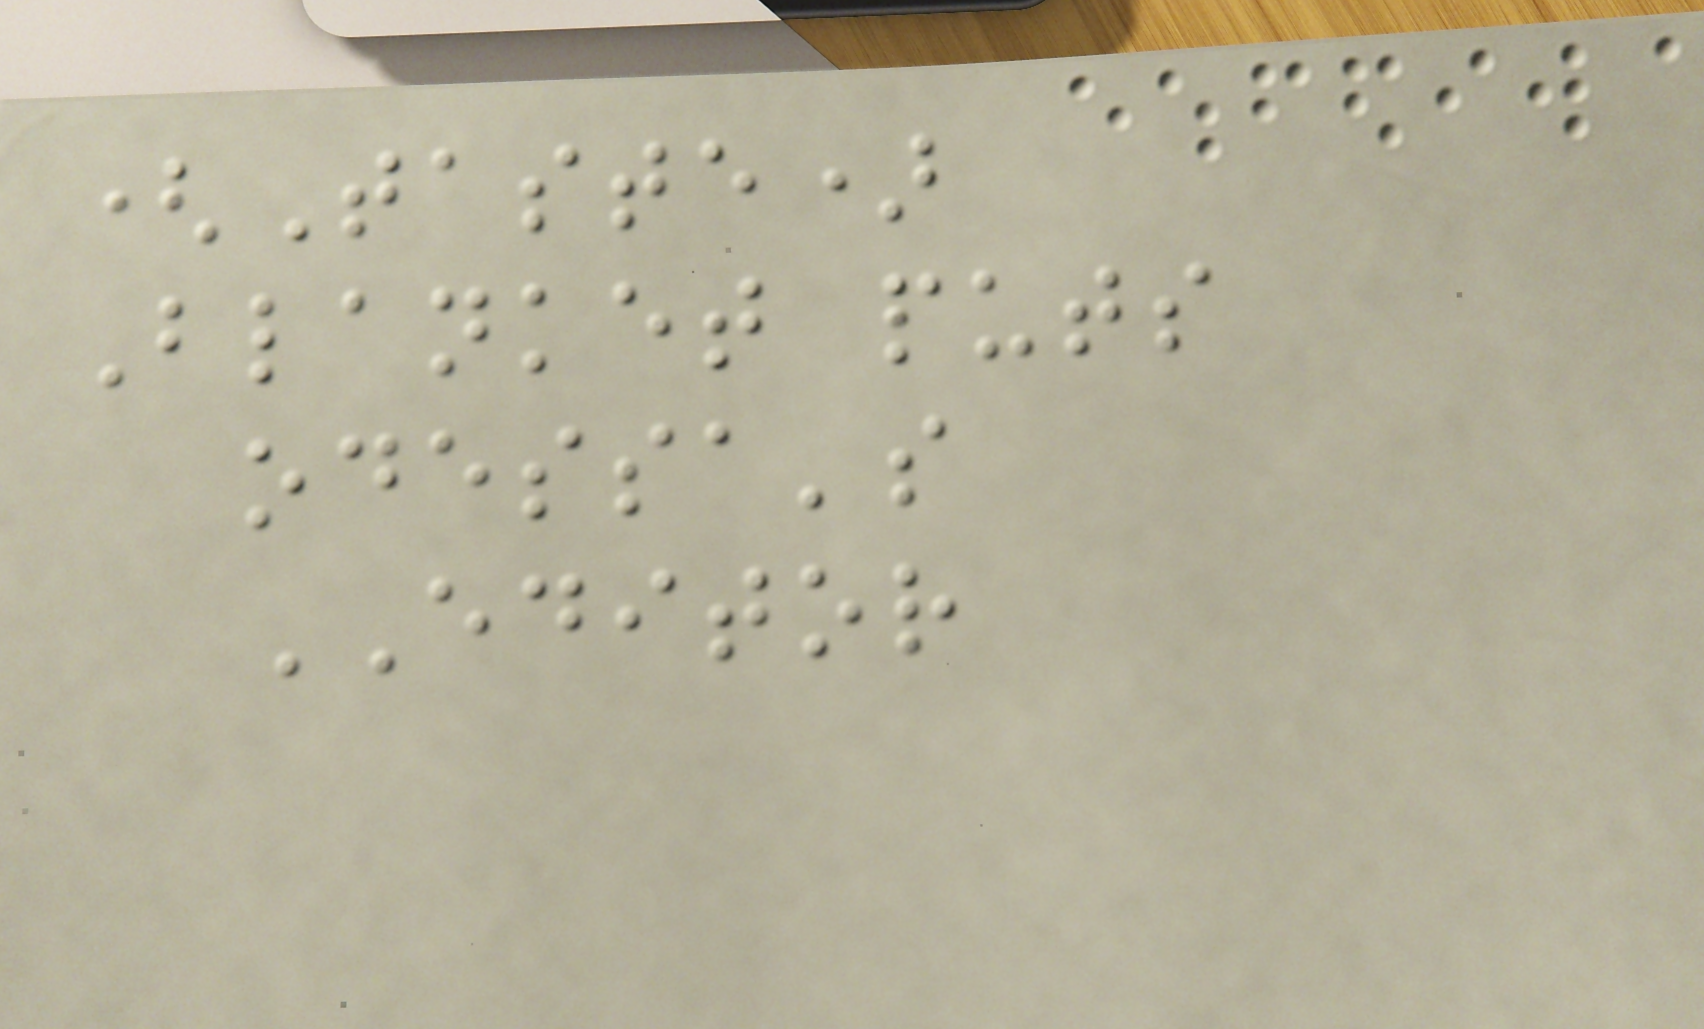(Taste)
Blanket puts
odessa's
EDITOR
